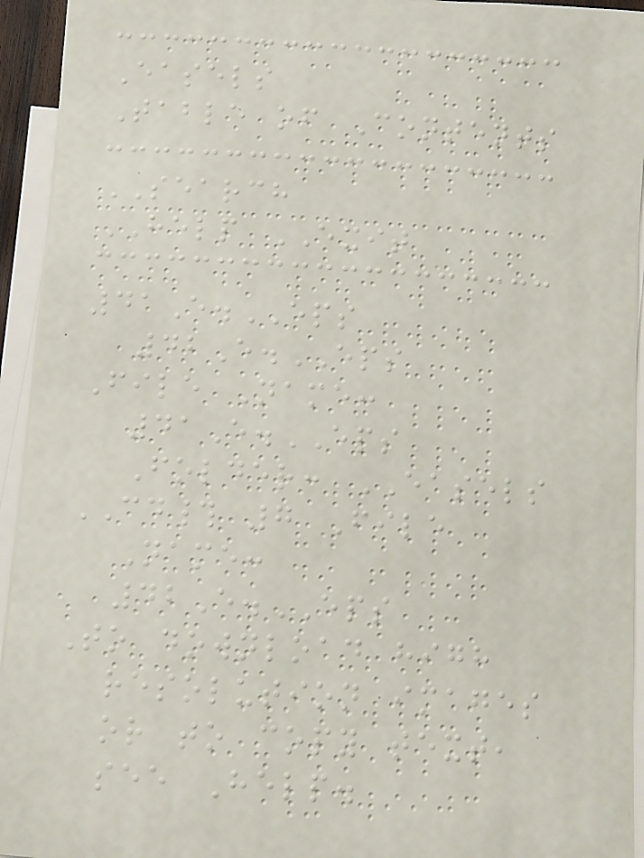Easels
Table of Contents
SEARCH
HELP EXIT
41E.EPS
42E.EPS
File Name:
41E.EPS
Folder: EASELS
CD# 7 File
Name:
42E.EPS
To download high
resolution images
or to copy text,
see Help.
